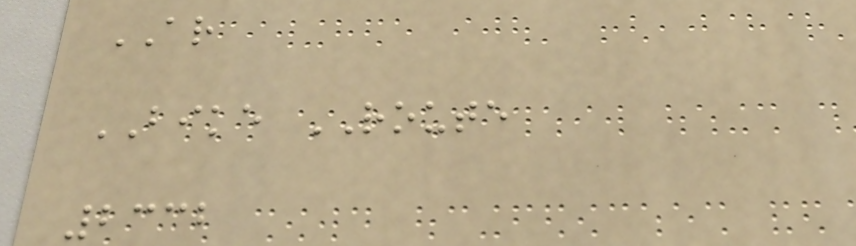AR
BIKE ROUTE
2332
